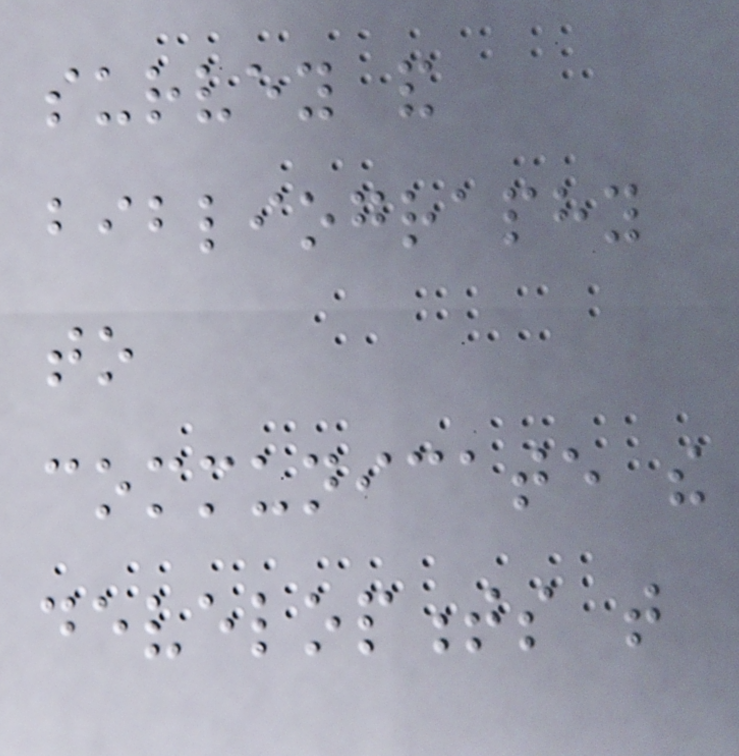survey and
bibliography
to
communicate the
developments that
